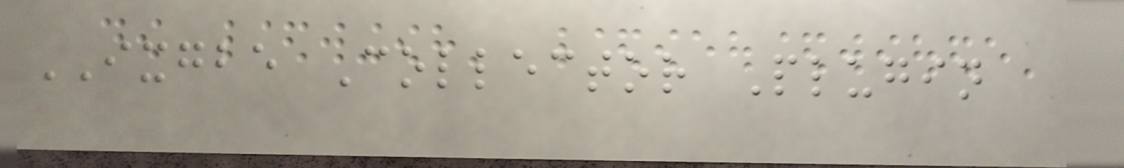IXGBE Collector Plugin
